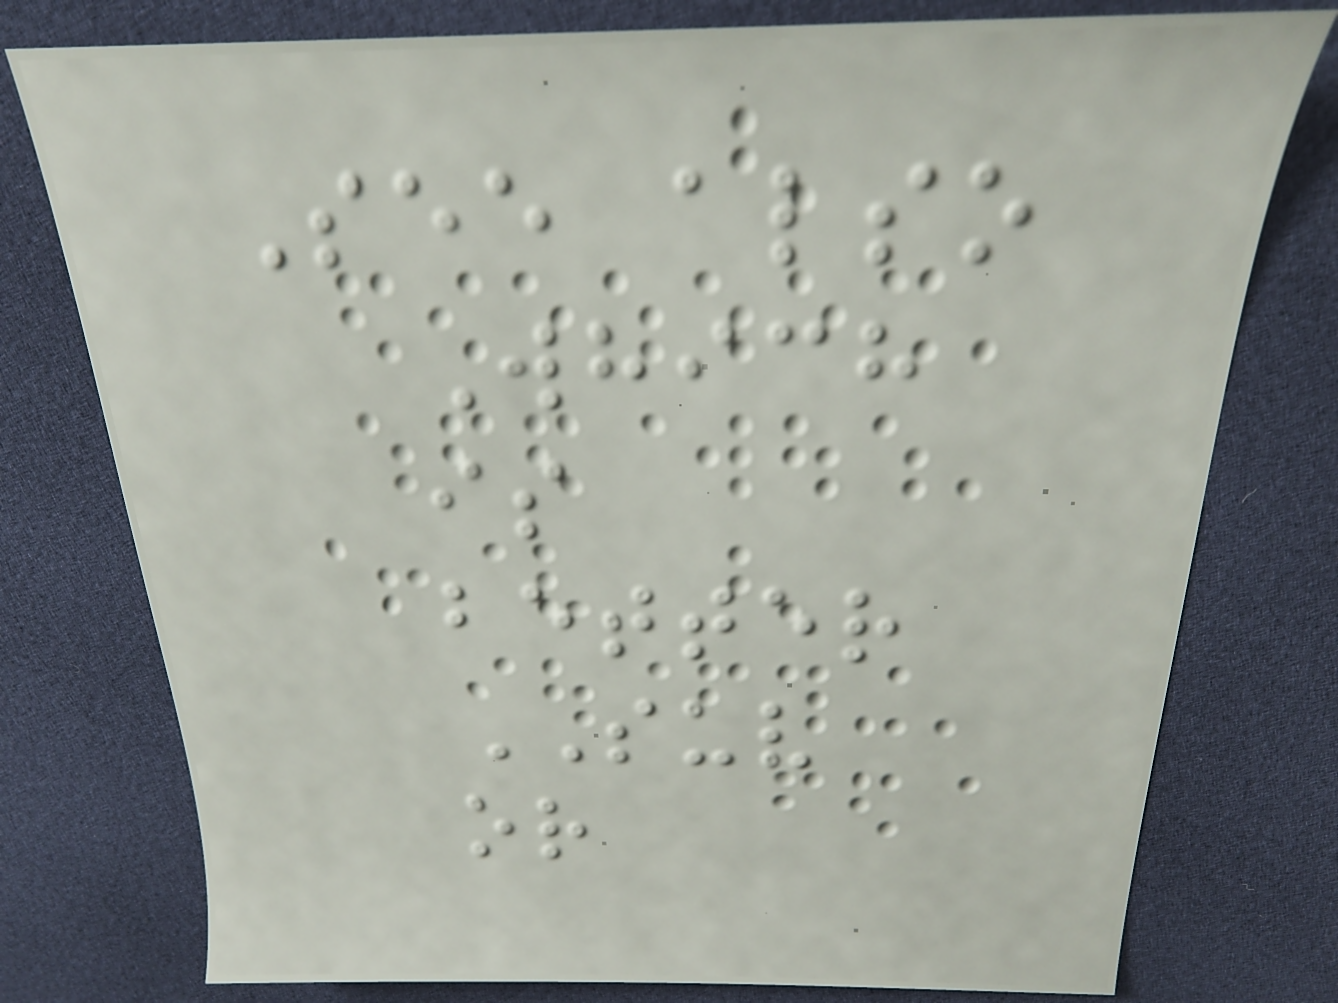See also
Which
is
better
SUV
or
